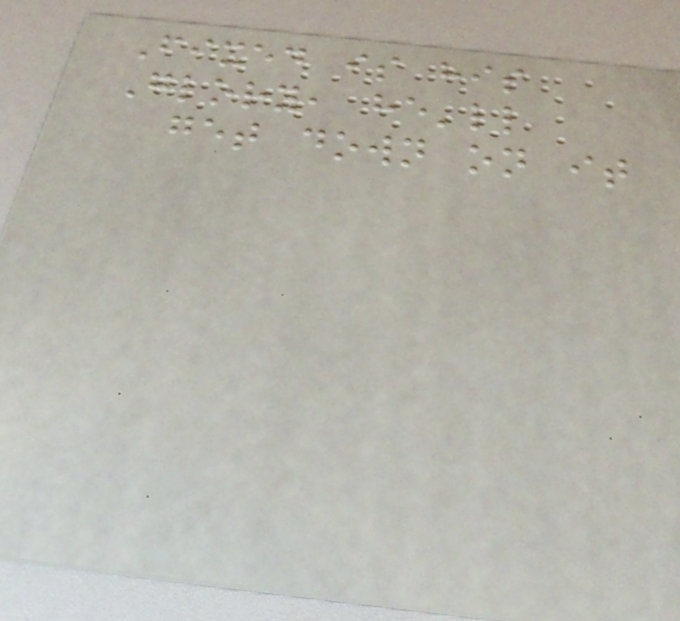Fixed is his
Glory, he'll
get down on it
